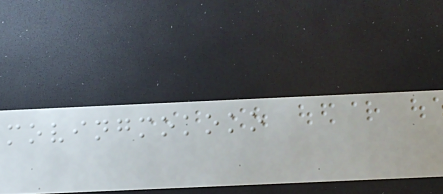movingmokoko
